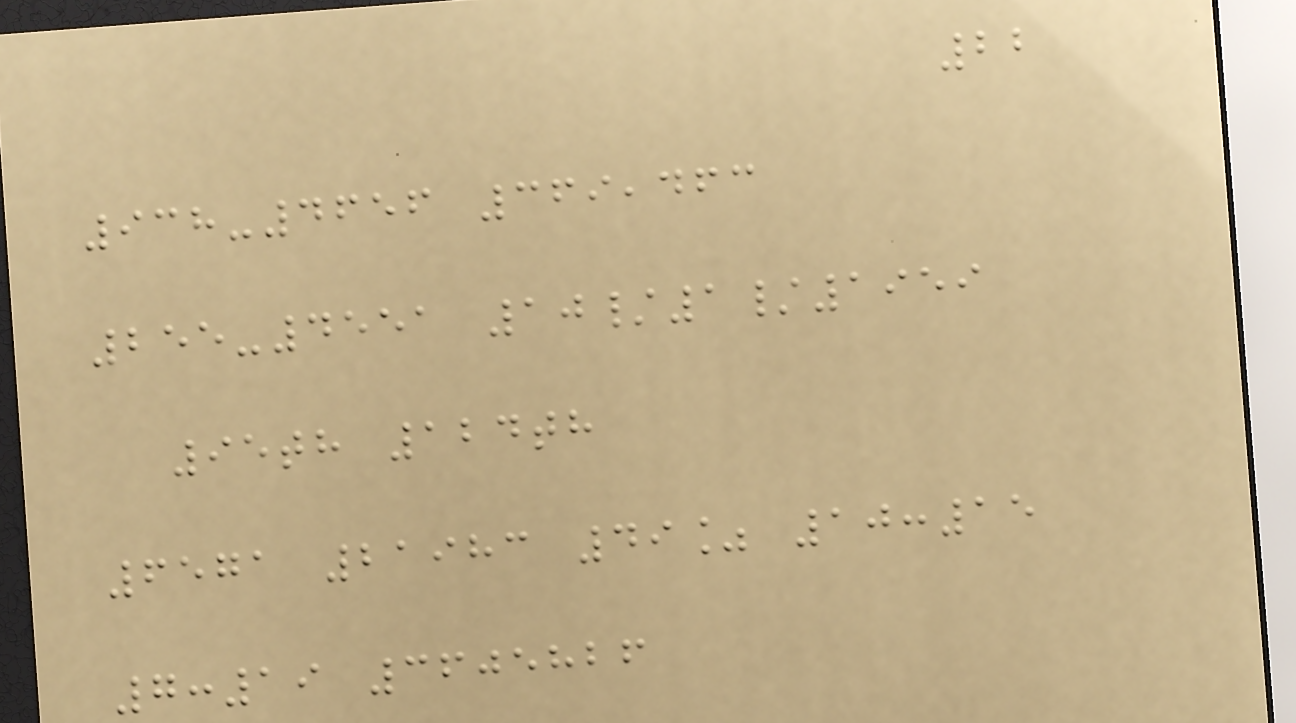22
938-4656 369,463
255-4551 10/1/1959
95th 124th
6571 21983 49% 10:15
7:19 3605826
